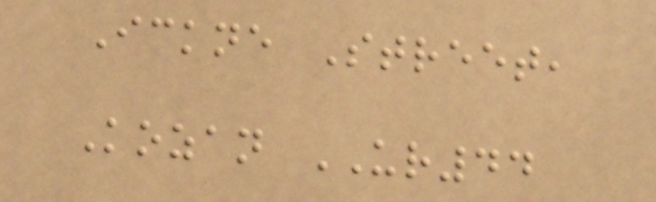Ickne Street,
Kozan UR44
